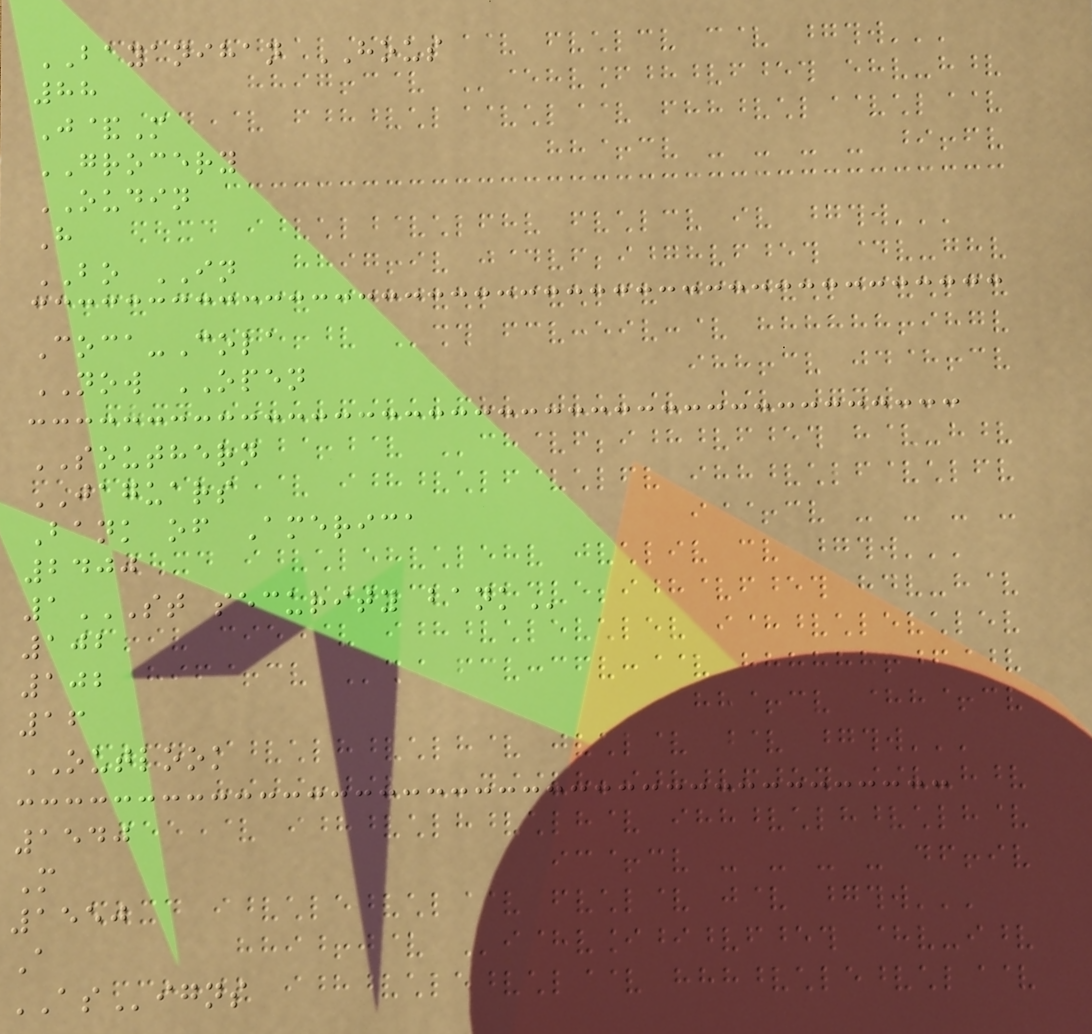BAYANIHAN HOUS
88
J&M
GROCERY
OUDIN
H
BO IN
Coca-Cola
NOW OPEN
SOUTHERN
JAGUARS
Bank of America
2400
1ST SECURITY BANK
102
102
16
OUTLOOK
1540
M
1550
A
ASigns
